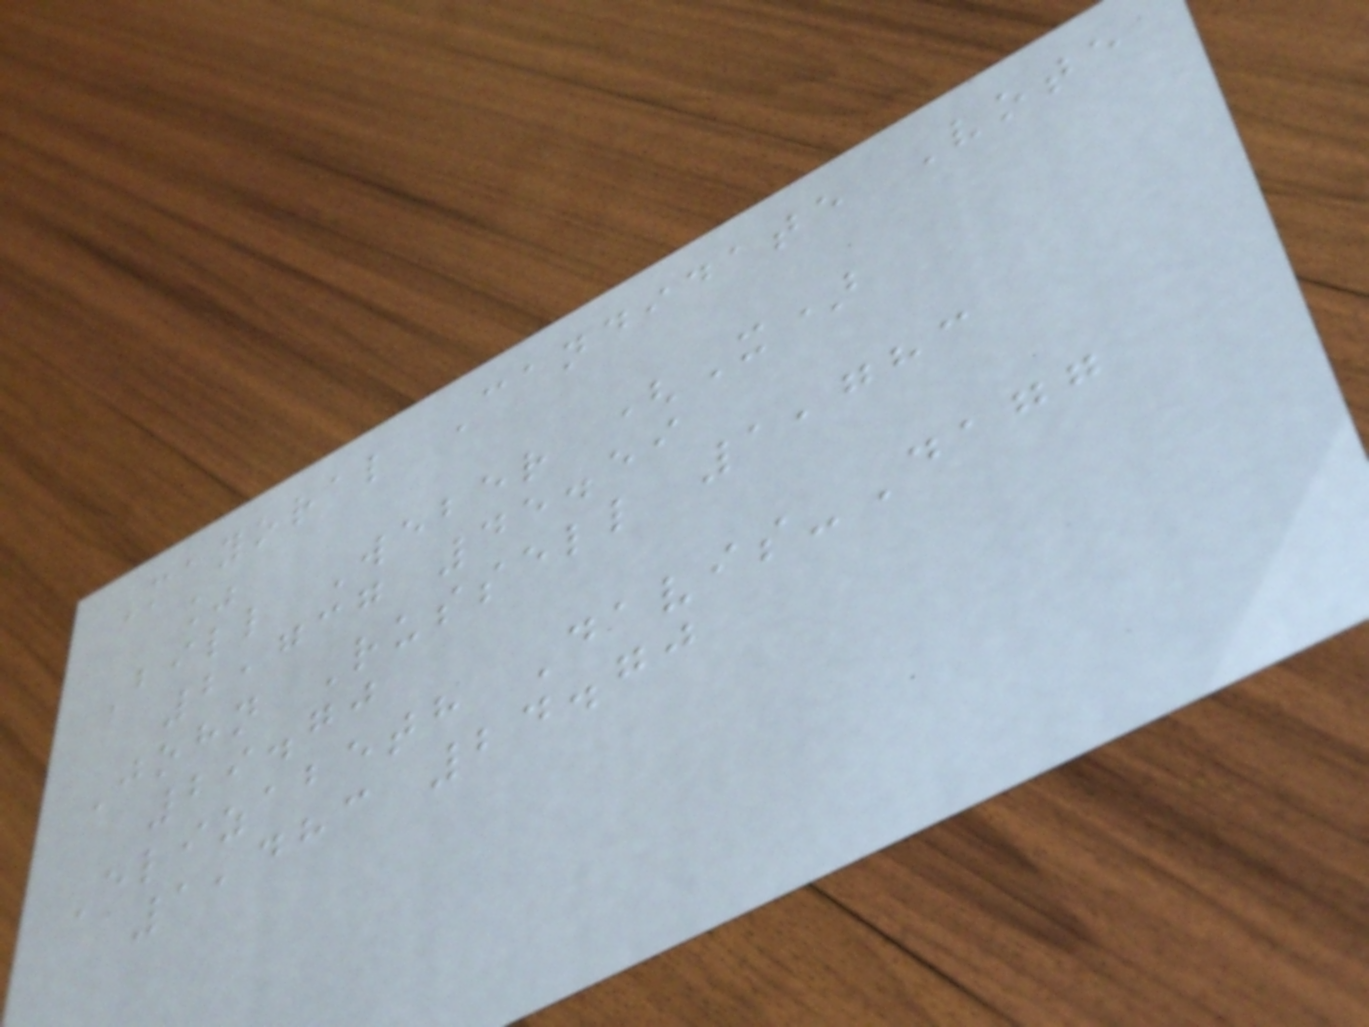Mayoral Candidate Vote
%
Bill Weber (X)
2,737 45.59
John Russell 1,783
29.70
Elizabeth Davis-Dagg
1,483 24.70
